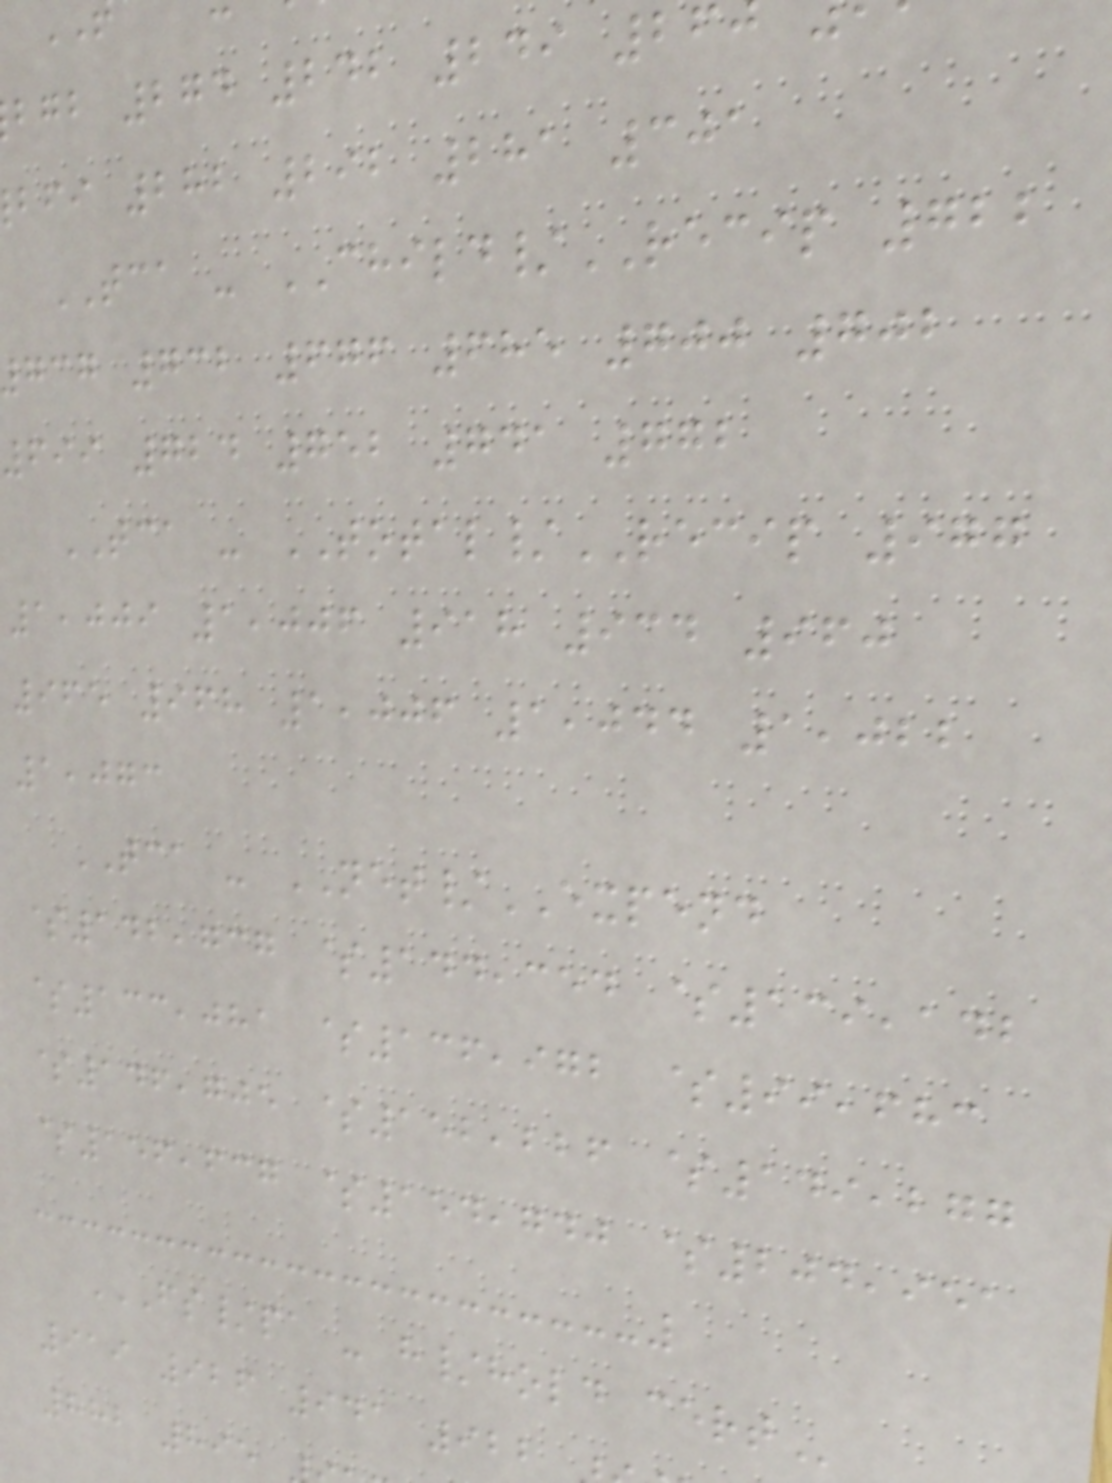bgb 274 242 249 26
bfi 282 292 281 301
TCA - CHILD/RECIP 722
gcg 732 676 685 700 702
699 724 752 741 772
TCA - TOTAL/RECIP 977
1,009 1,006 918 934 960
965 968 1,006 1,044 1,022
1,073
TCA - NET/EXPEND
$142,737 $144,354 $139,142
$133,081 $136,972 $99,683
$146,705 $152,226 $149,277
$156,637 $154,740 $204,951
FS/PA - H/HOLD CERT
919 926 941 922
882 895
